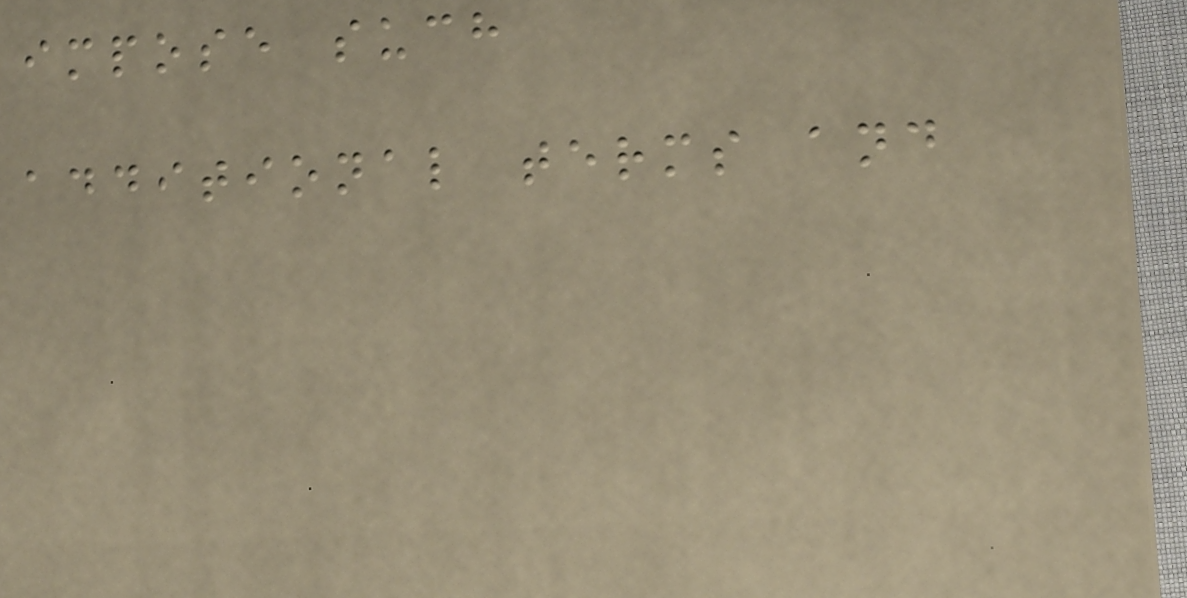impose such
additional terms and
